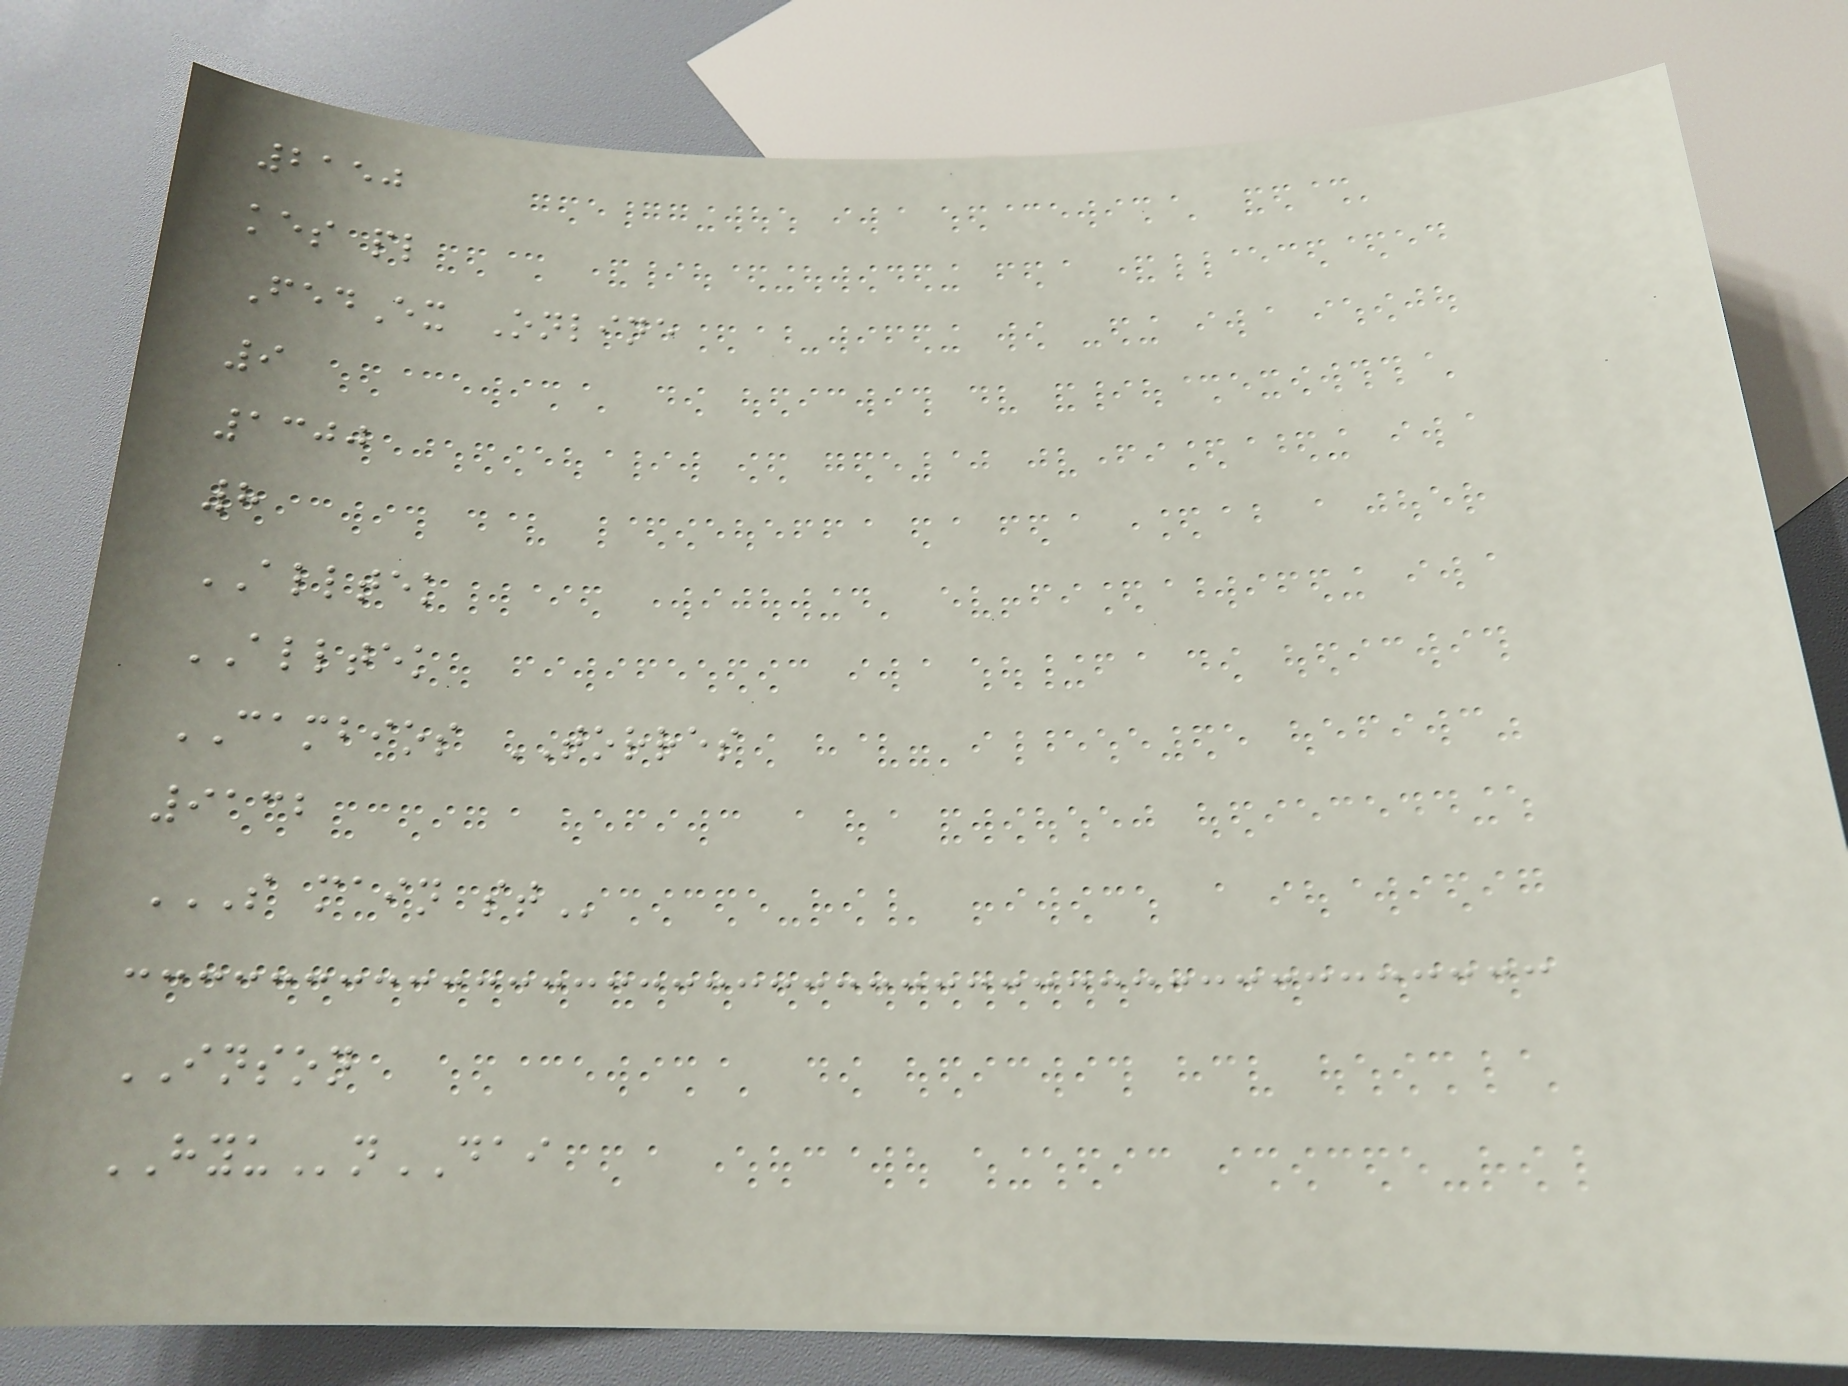2150
kes pl
FedEx Online
9
1300
8
ALLTEK
ALLTEK
CAMBIOS TORRES
9132
S MAIN ST
INSON
HYUnDAI
